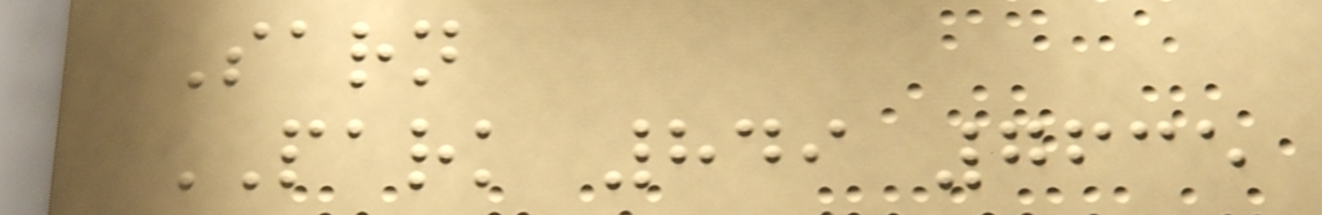Sarn
PARK 849 7635
